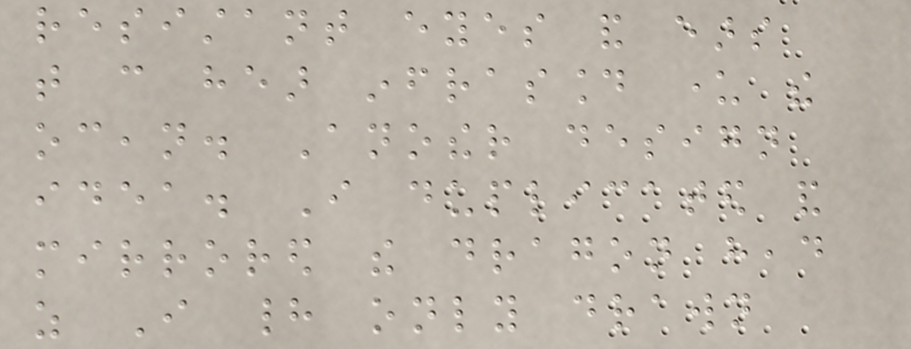resistant eyes and ears
that can hear infrasound under the
ocean. Another design
idea. I duplicated and
mirrored the dragon head
as I had only drawn
